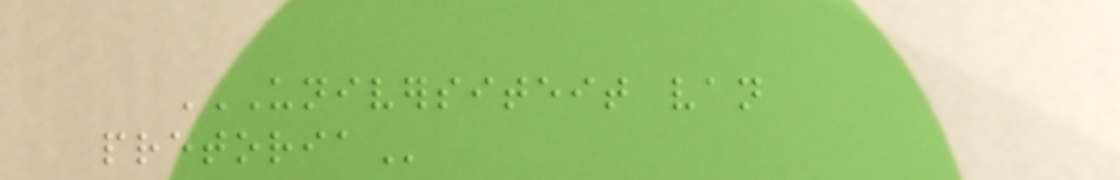UNIVERSITEIT VAN
PRETORIA
